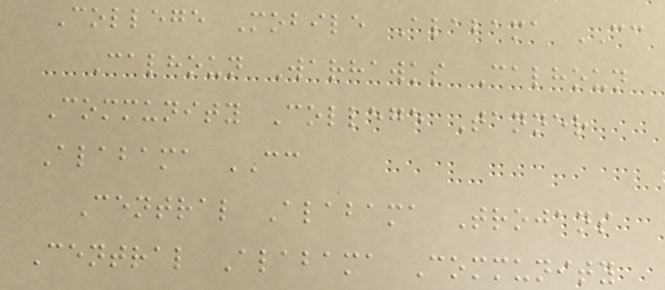College Mobile Alabama CC
Calhoun Warhawks Calhoun
Community College Tanner
Alabama CC
Central Alabama Trojans
Central Alabama Community
